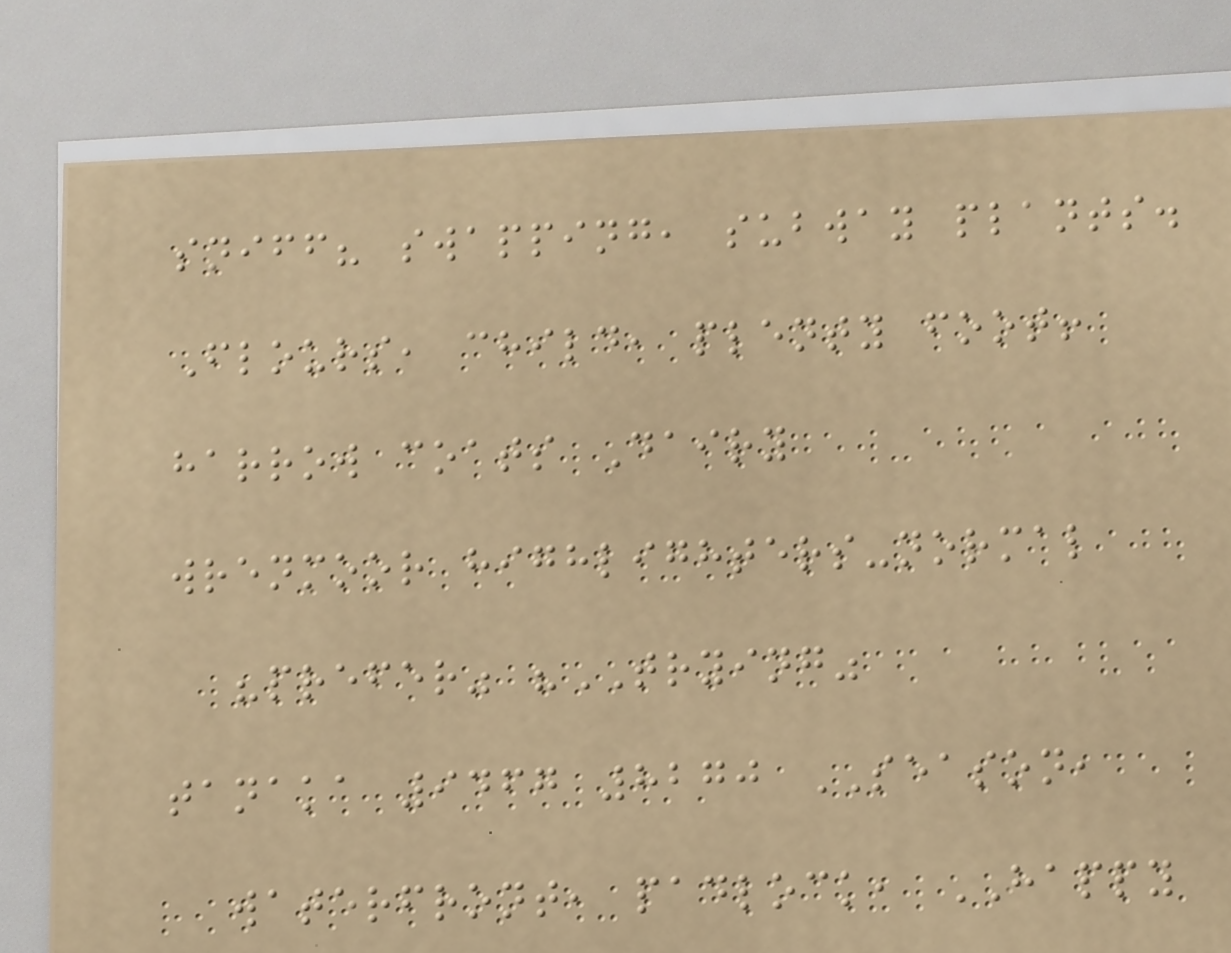sniff? swapping, subway plants.
Flours, child, plenty foot!
harrow coats Dairy
wrenmoor highlighters-normal
"prefer" "TRYING"
tanaka 9467 8270 SEASON,
waterfront, padlock, HAPPY
